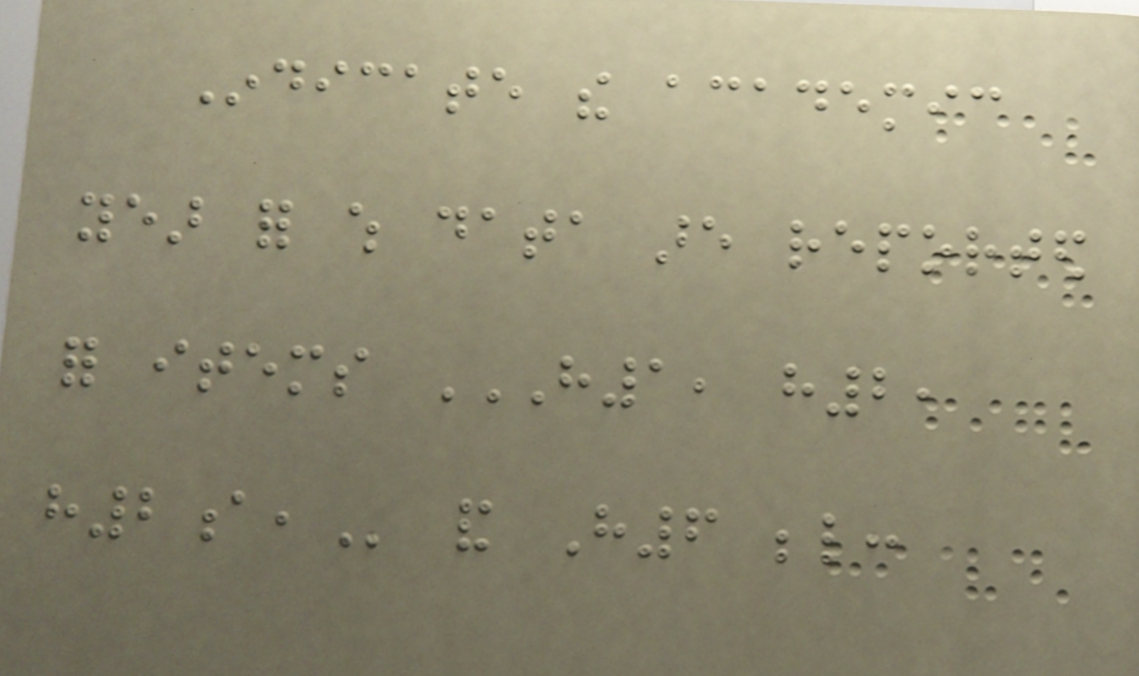Indicate the academic
year for which data are reported
for items H1, H2,
H2A, and H6 below:
